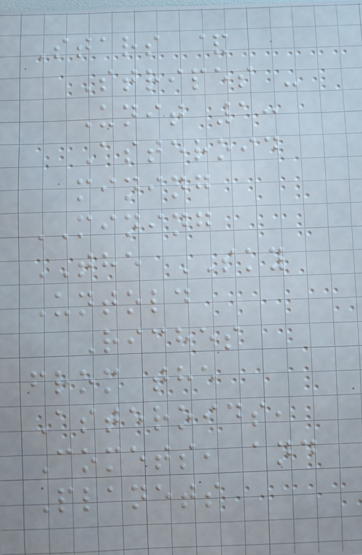Stars &
Stripes -
Unit 1:
Asteroid
mining
MINING
THE SKY
Untold
Riches
from the
Asteroids,
Comets, and
Planets
